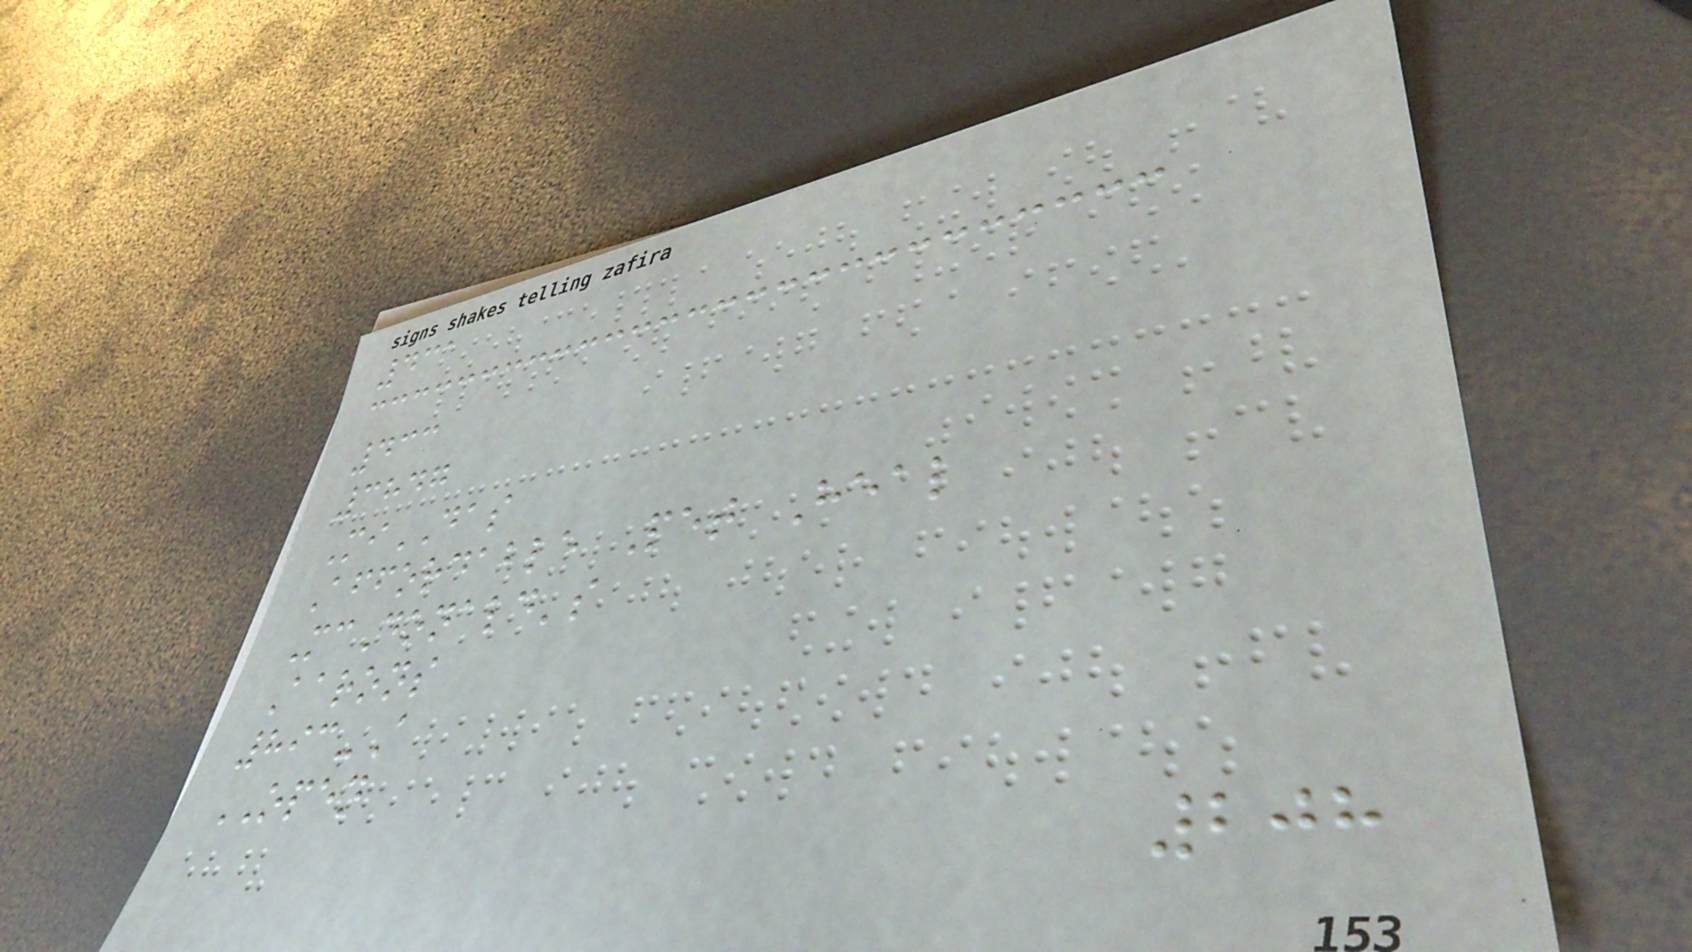431
433
3847
MiDAS
Affordable Pet Heal
McDonald's
Aarons
893-A
OPEN
208
